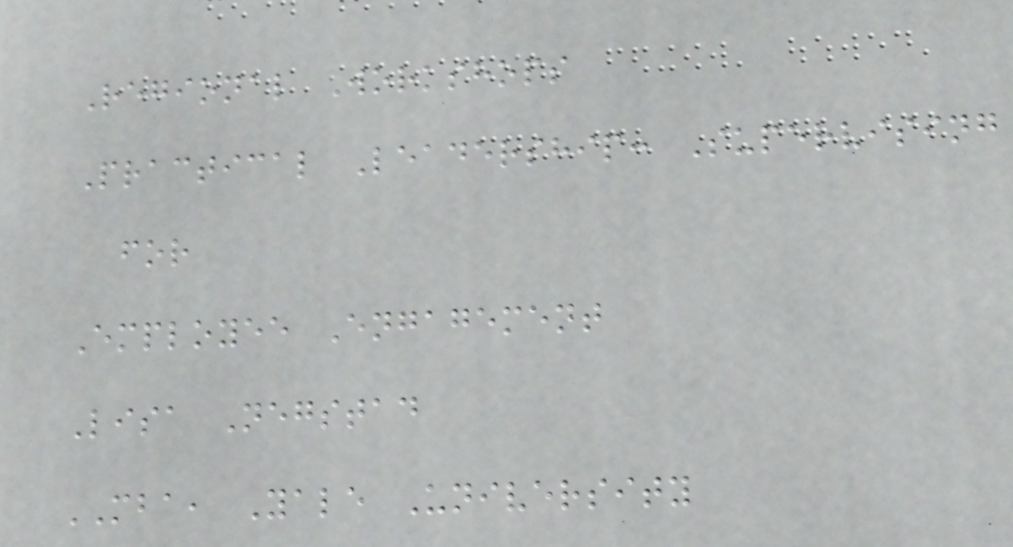Regional Workshops
Practical Leadership: Supervising
for
Employee Engagement
Lisa Negstad
MBA, Yale University
